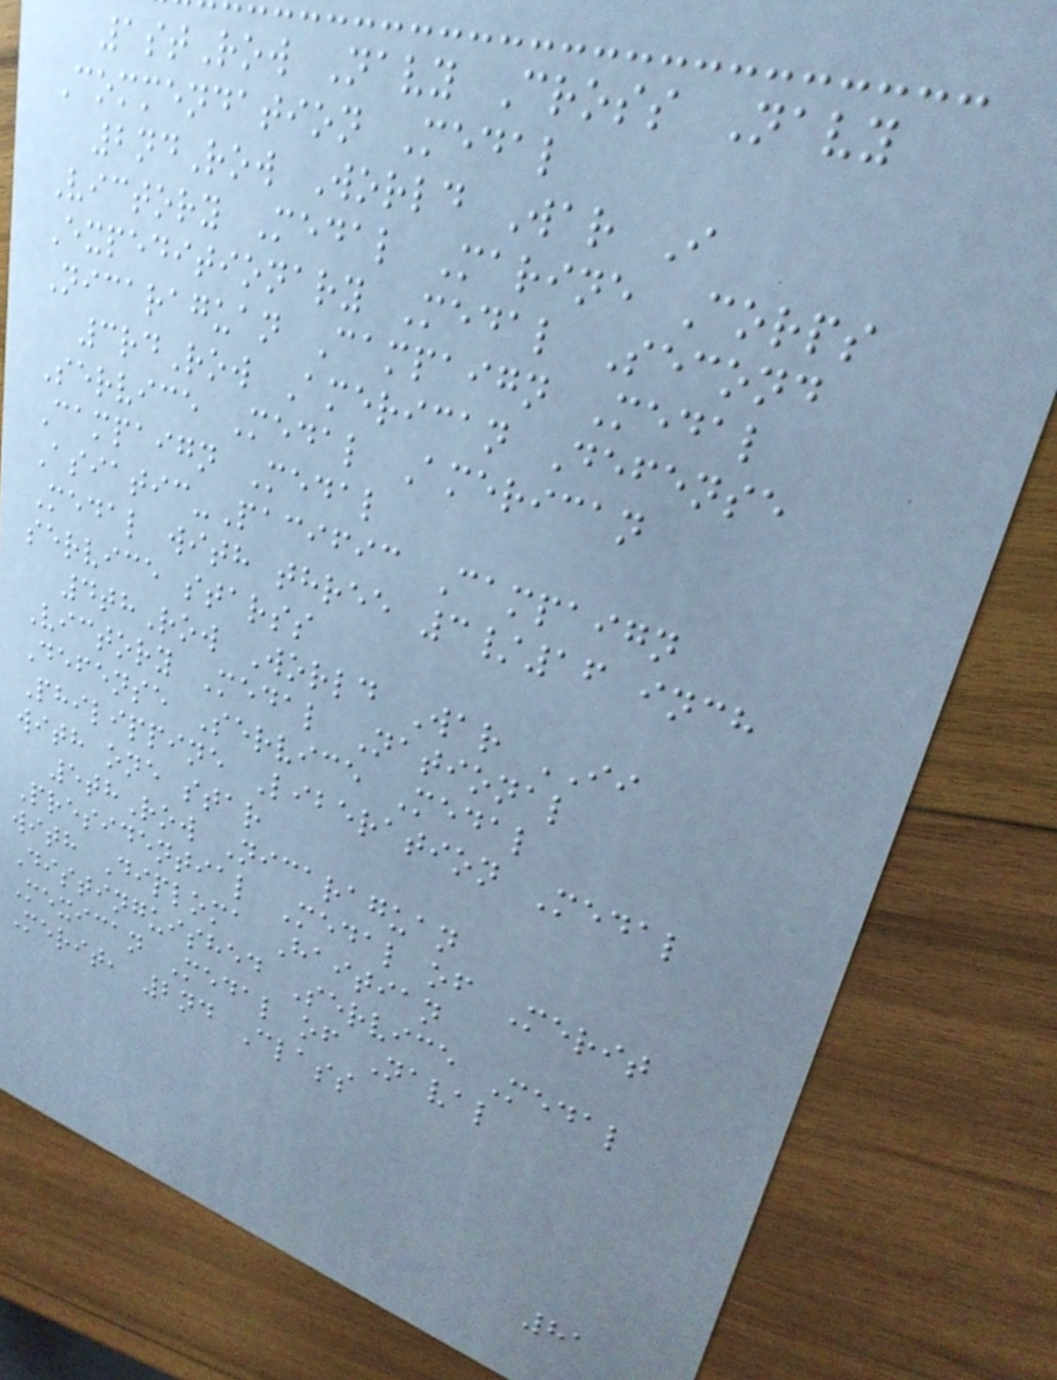1stRow Navy Cross Navy
Commendation Medal
2ndRow World War I
Victory Medal Marine Corps
Expeditionary Medal Second
Nicaraguan Campaign Medal
3rdRow American Defense
Service Medal American
Campaign Medal
Asiatic-Pacific Campaign
Medal with three 3/16 inch
service starss
4thRow World War II
Victory Medal National
Defense Service Medal
Philippine Liberation Medal
with one star
5thRow Nicaraguan
Presidential Medal of Merit
with Diploma Haitian
Distinguished Service Medal
Mexican Medal of Naval
Merit, 2nd Class
81
